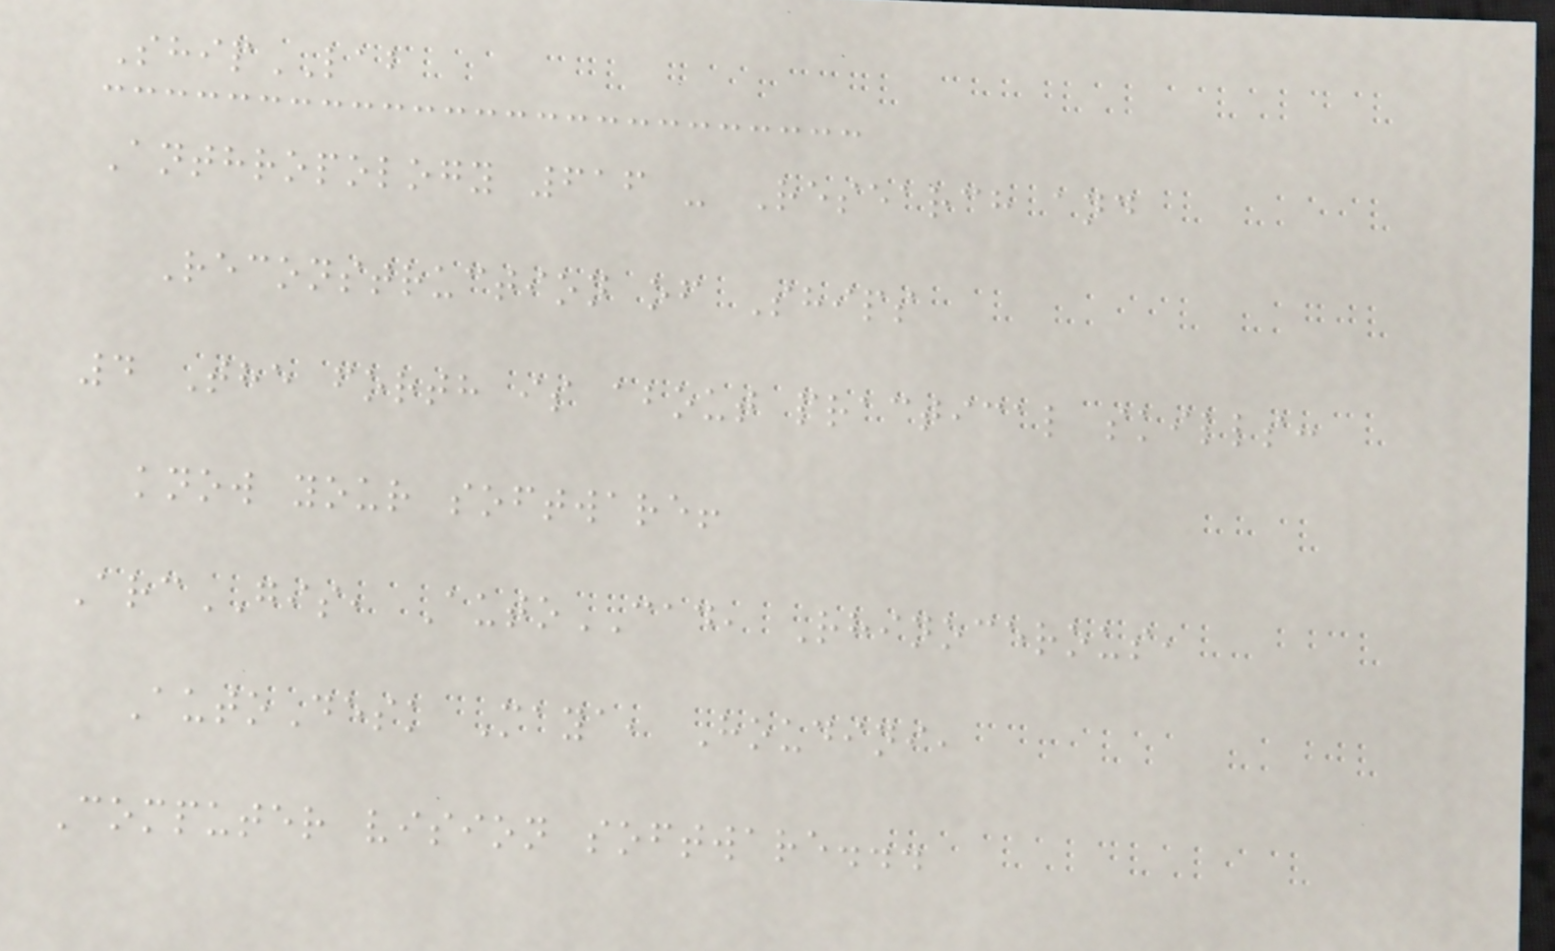ShipLAB
Anthropology 616 - Research and
Reconstruction of Ships
4 The forth is about practical skills:
know your software!
ArcGIS, AutoCAD, Rhinocerous,
AutoDesk Maya, Houdini,
Computer vision software...
